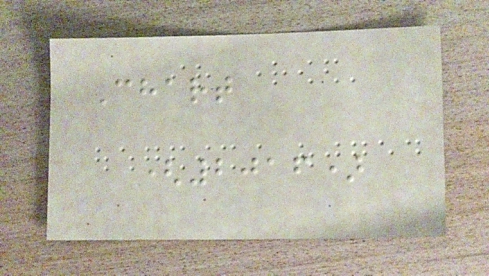Chart
(2016)
